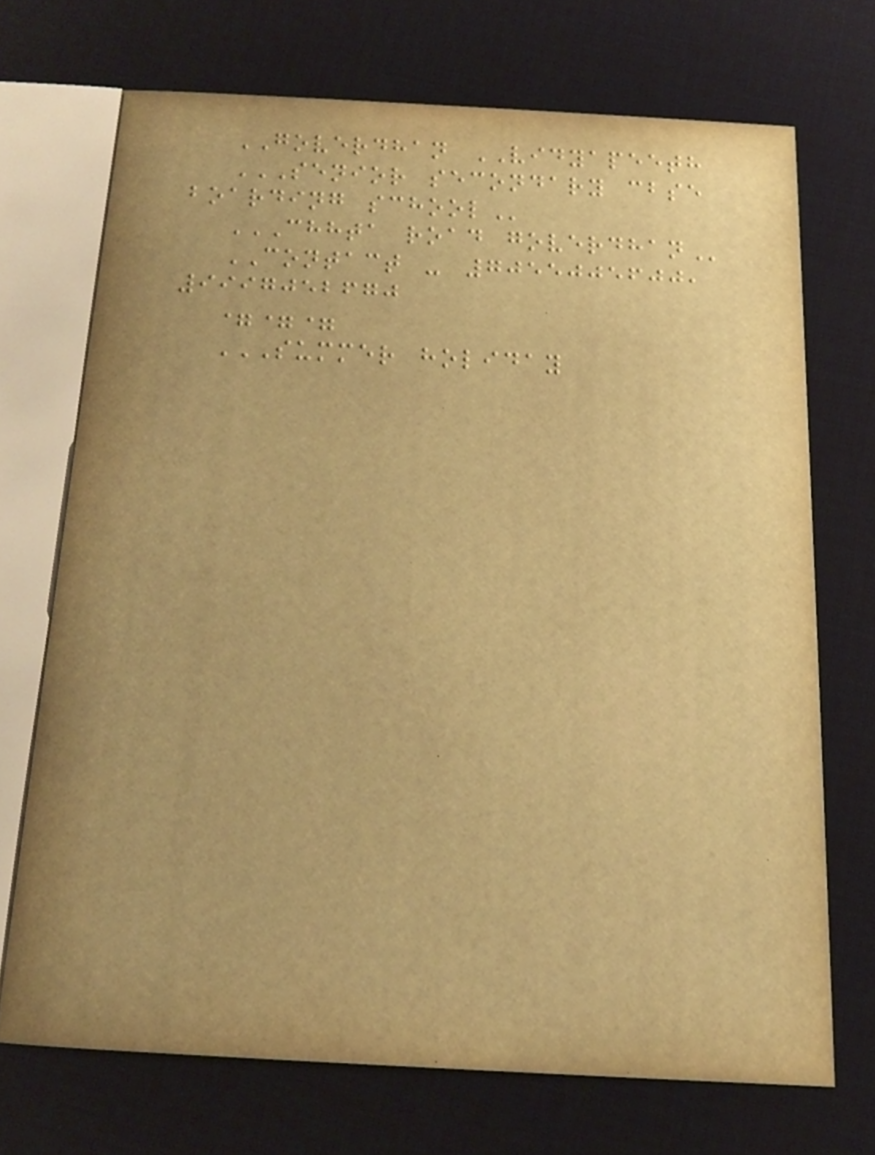GOVERDHAN VIDYAPEETH
SENIOR SECONDARY CBSE
BOARDING SCHOOL
CHHTA ROAD GOVERDHAN
CONTACT - 7055005600,
9997052670
===
SUMMER HOLIDAY
